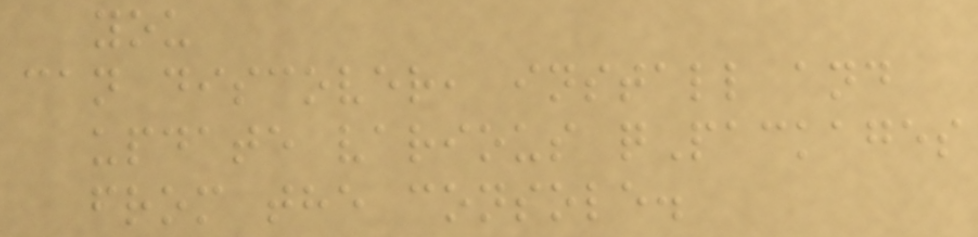you
can discover, install and
update various qPackages
from the console.
